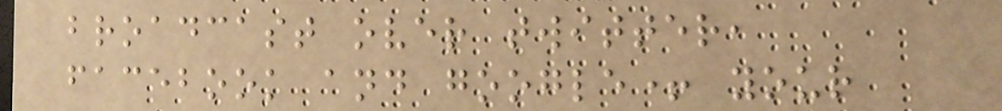broadcast over twitter,
facebook and google+ your
